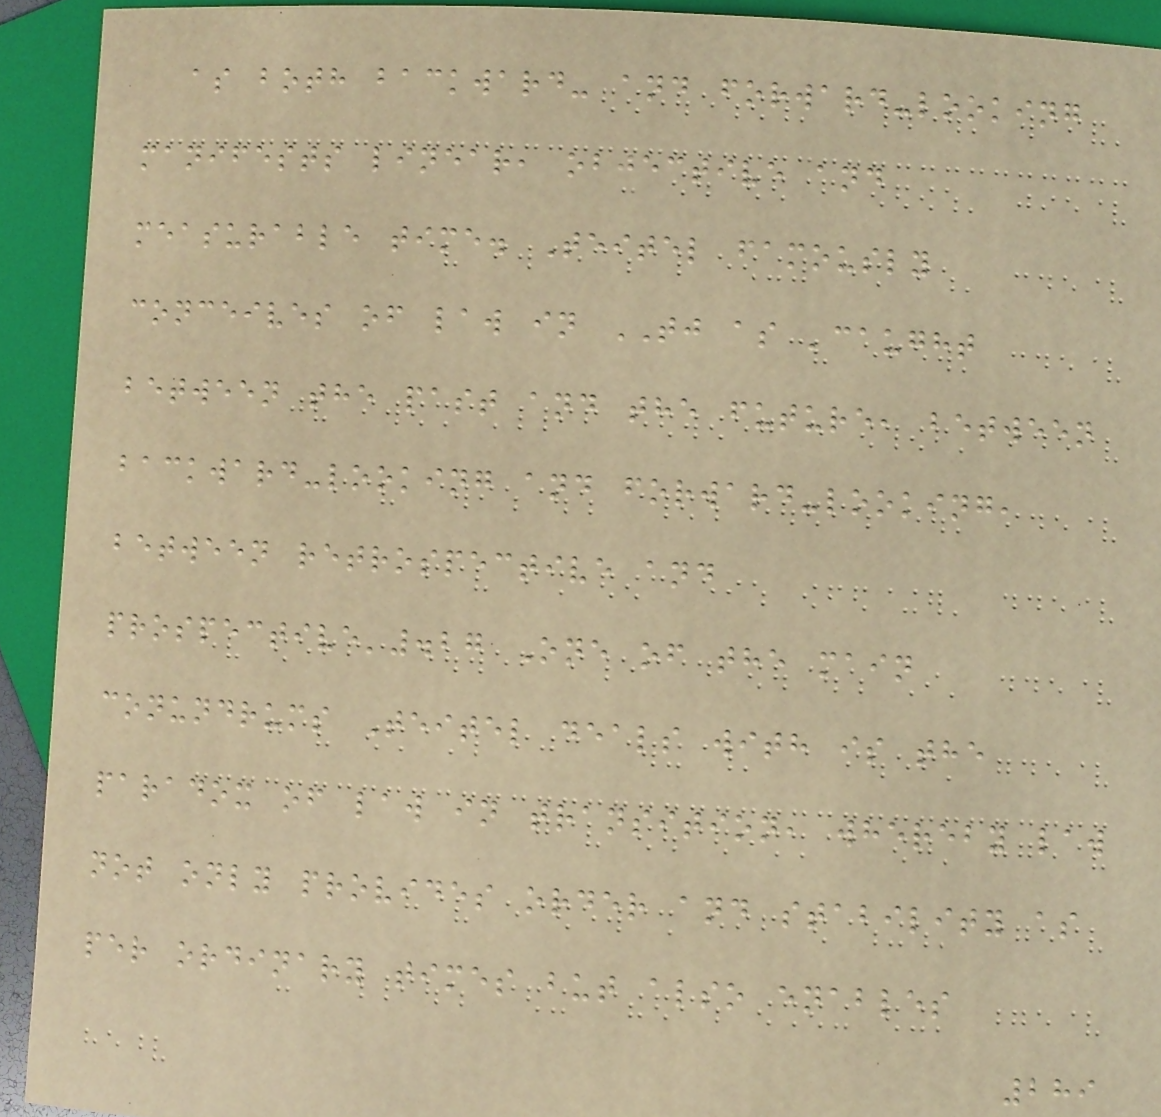as both backward- and forward-looking
manifests linear, objective and
measurable time. Teitel famously
conceives of law in TJ as 'caught
between the past and the future, between
backward-looking and forward-looking,
between retrospective and
prospective'.27 One of the main
conundrums Teitel deals with is the
paradox of law in transition, whereby law
not only provides order and stability as
per ordinary times but also enables
289
